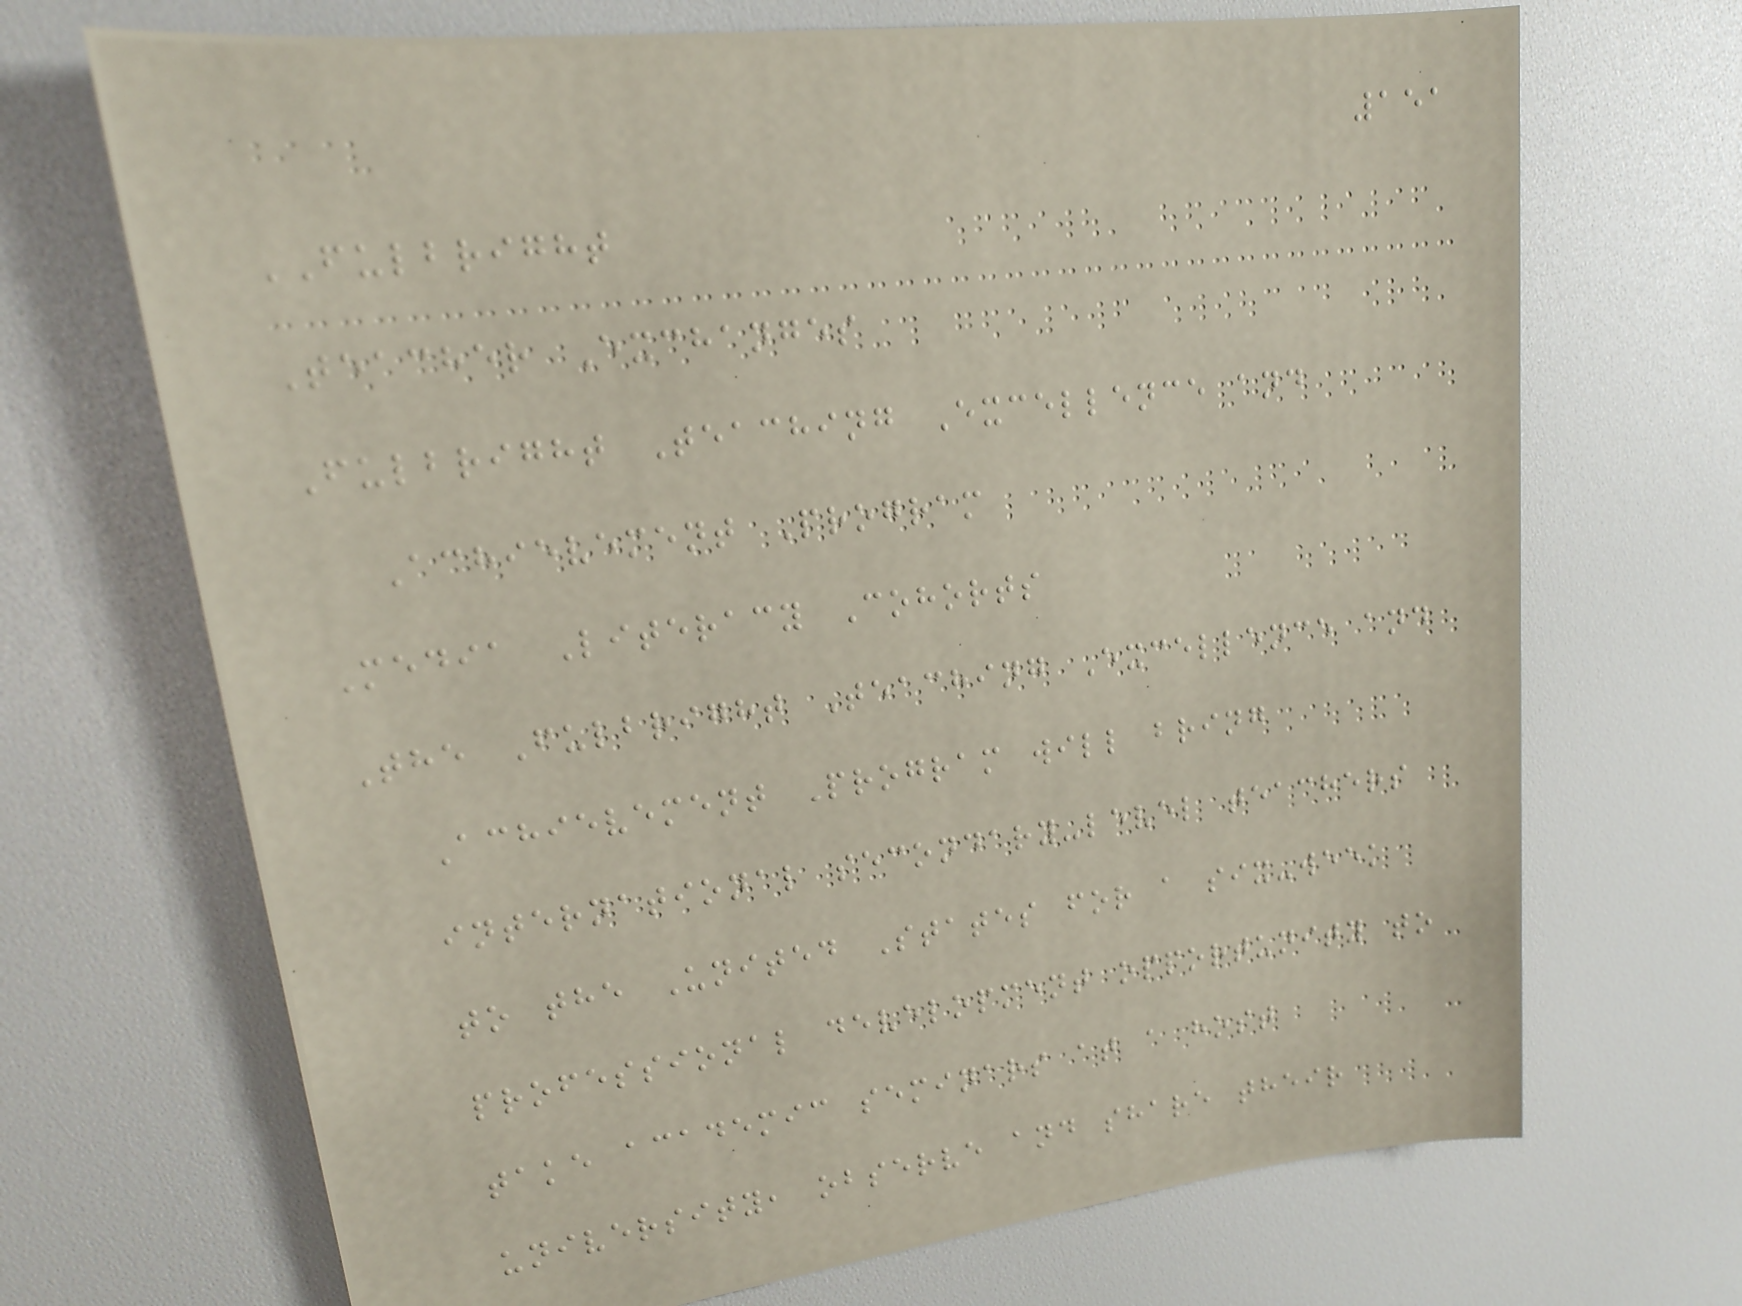151
FULBRIGHT
Teacher Exchanges
Fulbright Teaching Excellence and
Achievement Program
Media Literacy Cohorts
The Fulbright Teaching Excellence and
Achievement Program will bring
international secondary-level teachers
to the United States for a six-week
professional development opportunity to
take academic seminars at a host
university, observe and share their
